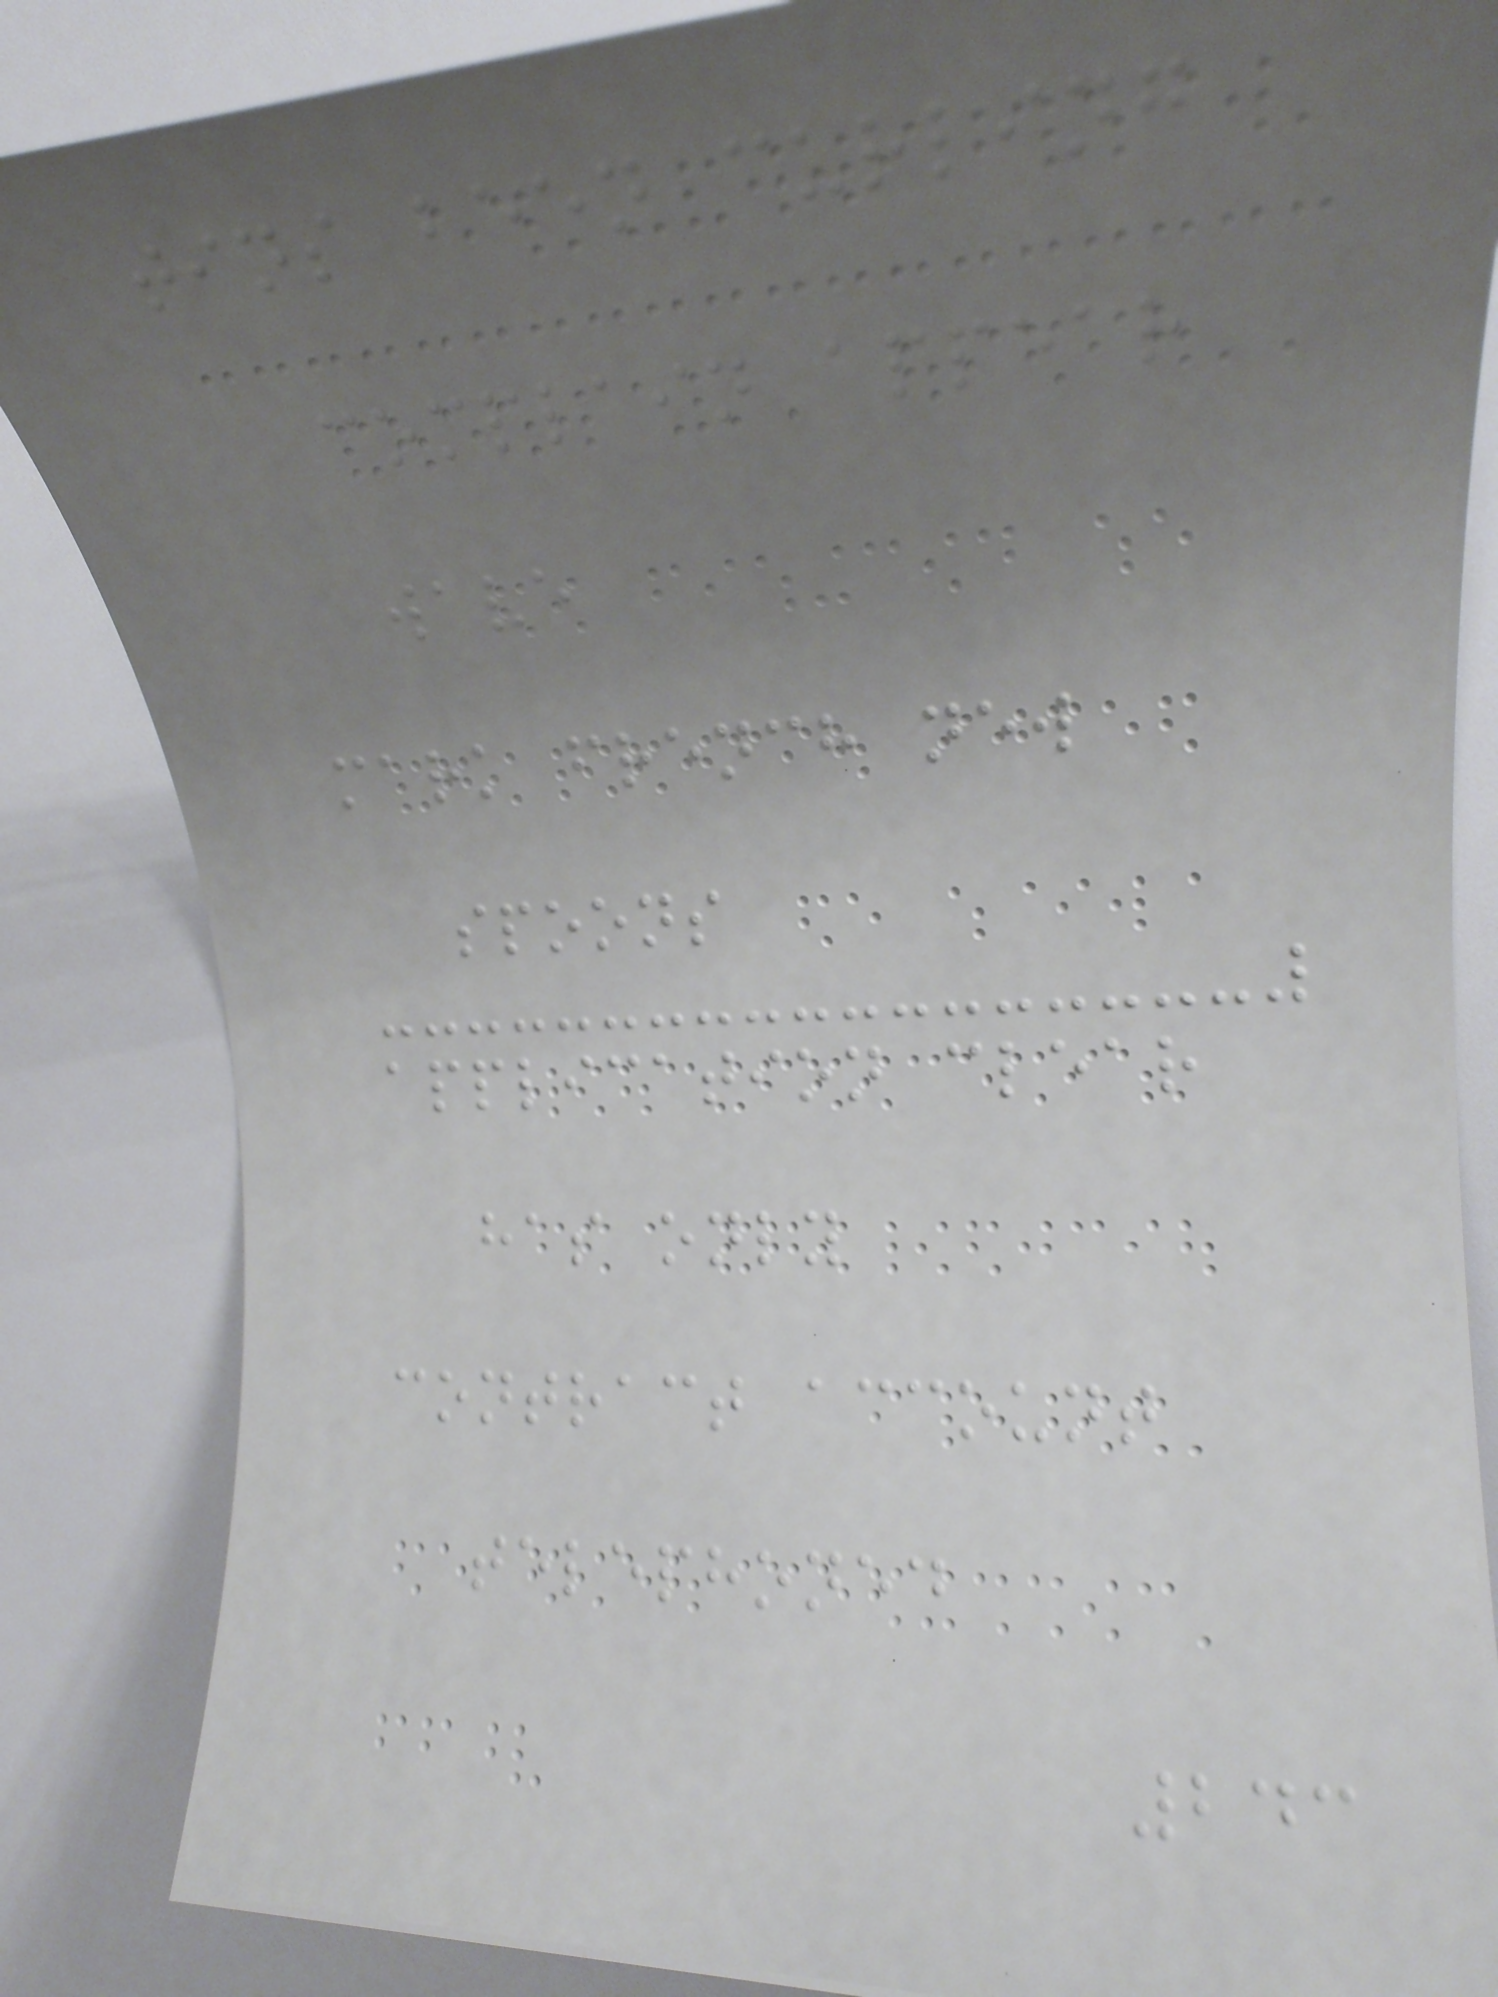tins been curling
complain appear
wave
mark french new
spoons
application clear
has only
contract account
telephoned
243
